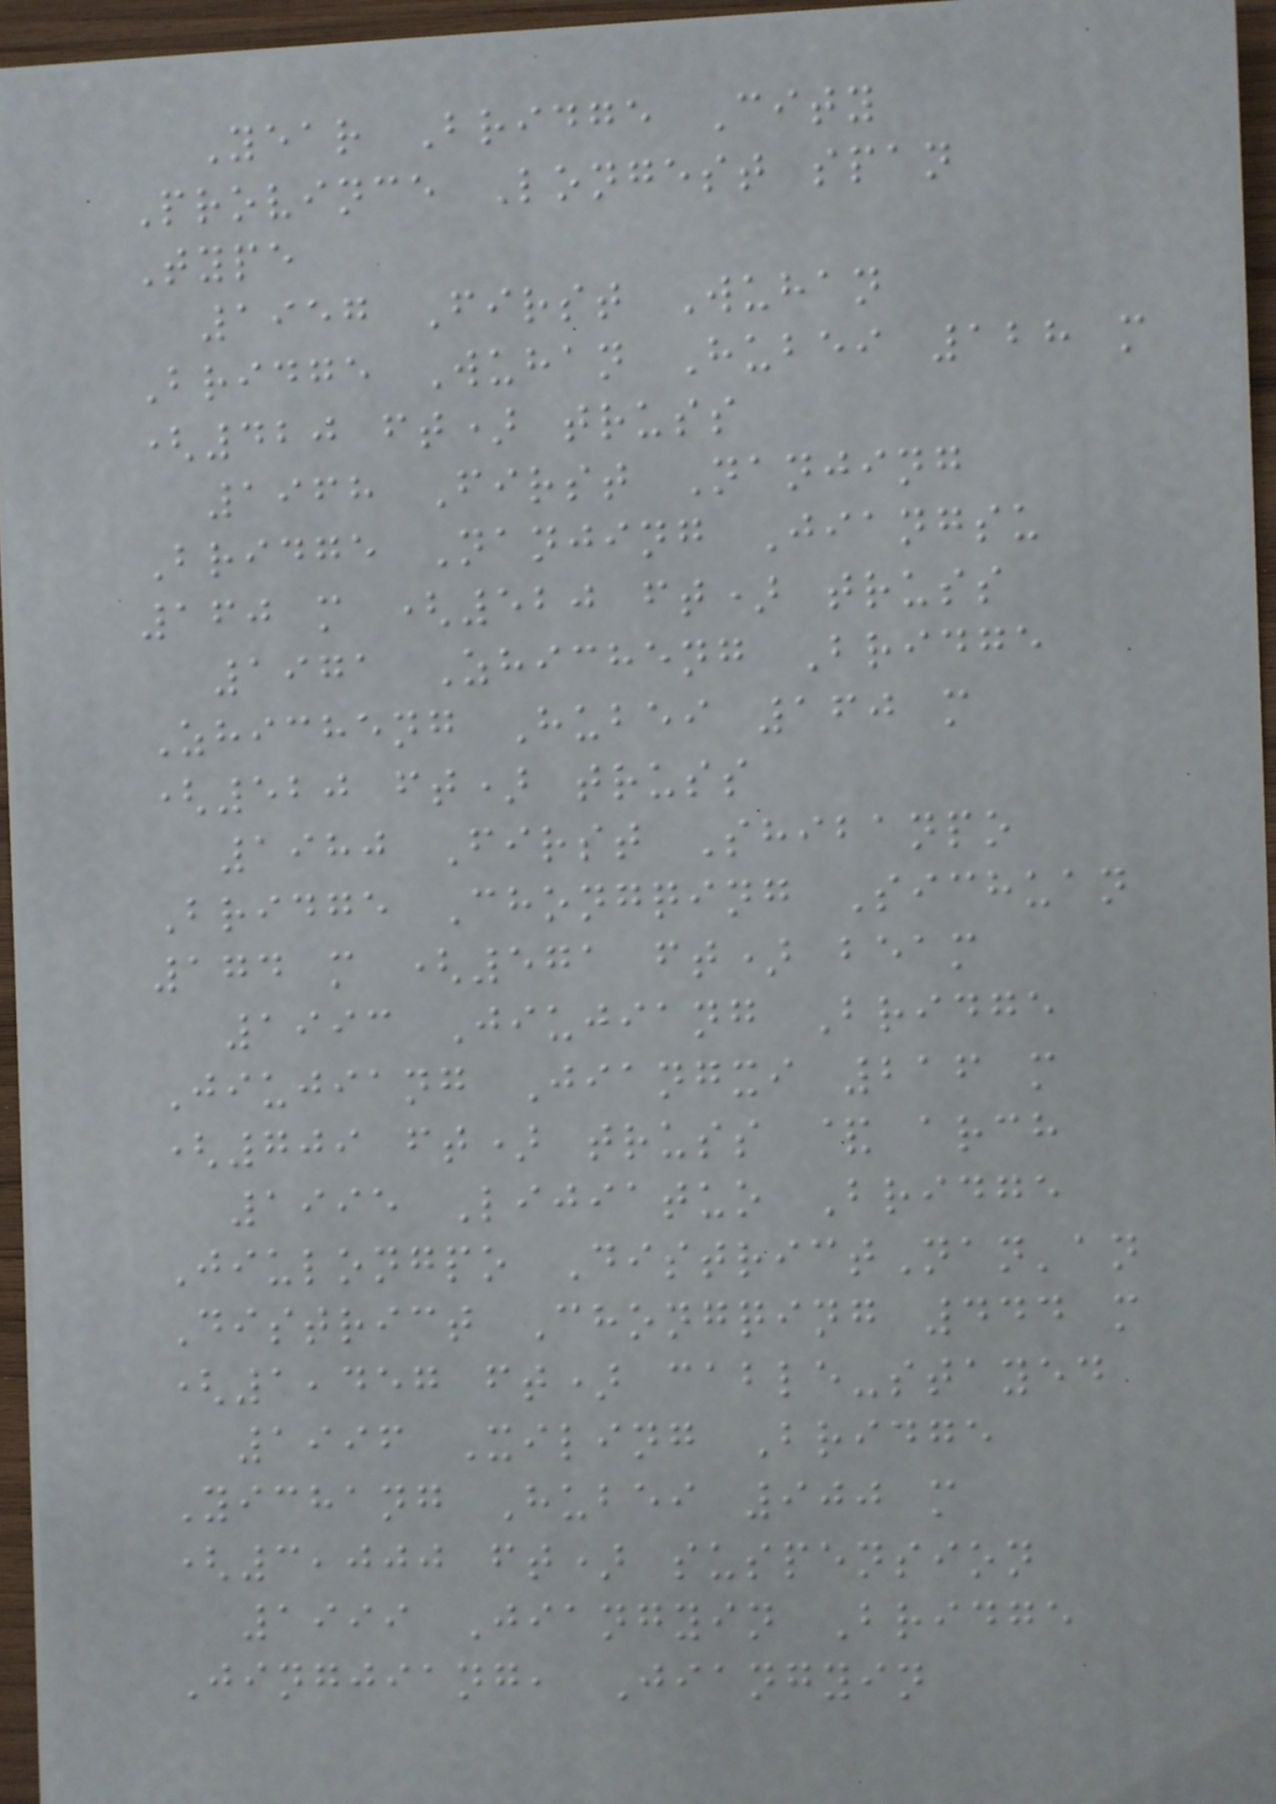Year Bridge City
Province Longest span
Type
1957 First Wuhan
Bridge Wuhan Hubei 128 m
(420 ft) truss
1968 First Nanjing
Bridge Nanjing Jiangsu
160 m (520 ft) truss
1971 Zhicheng Bridge
Zhicheng Hubei 160 m
(520 ft) truss
1980 First Shibanpo
Bridge Chongqing Sichuan
174 m (571 ft) beam
1993 Jiujiang Bridge
Jiujiang Jiangxi 216 m
(709 ft) truss & arch
1995 Lijiatuo Bridge
Jiulongpo DistrictNan'an
District Chongqing 444 m
(1,457 ft) cable-stayed
1996 Xiling Bridge
Yichang Hubei 900 m
(3,000 ft) suspension
1999 Jiangyin Bridge
Jingjiang, Jiangyin
